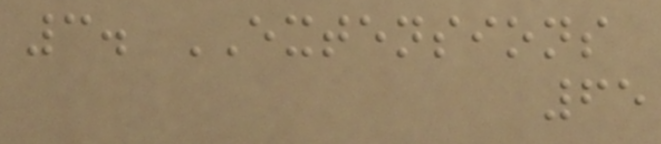3. EXTENSIONS
65
